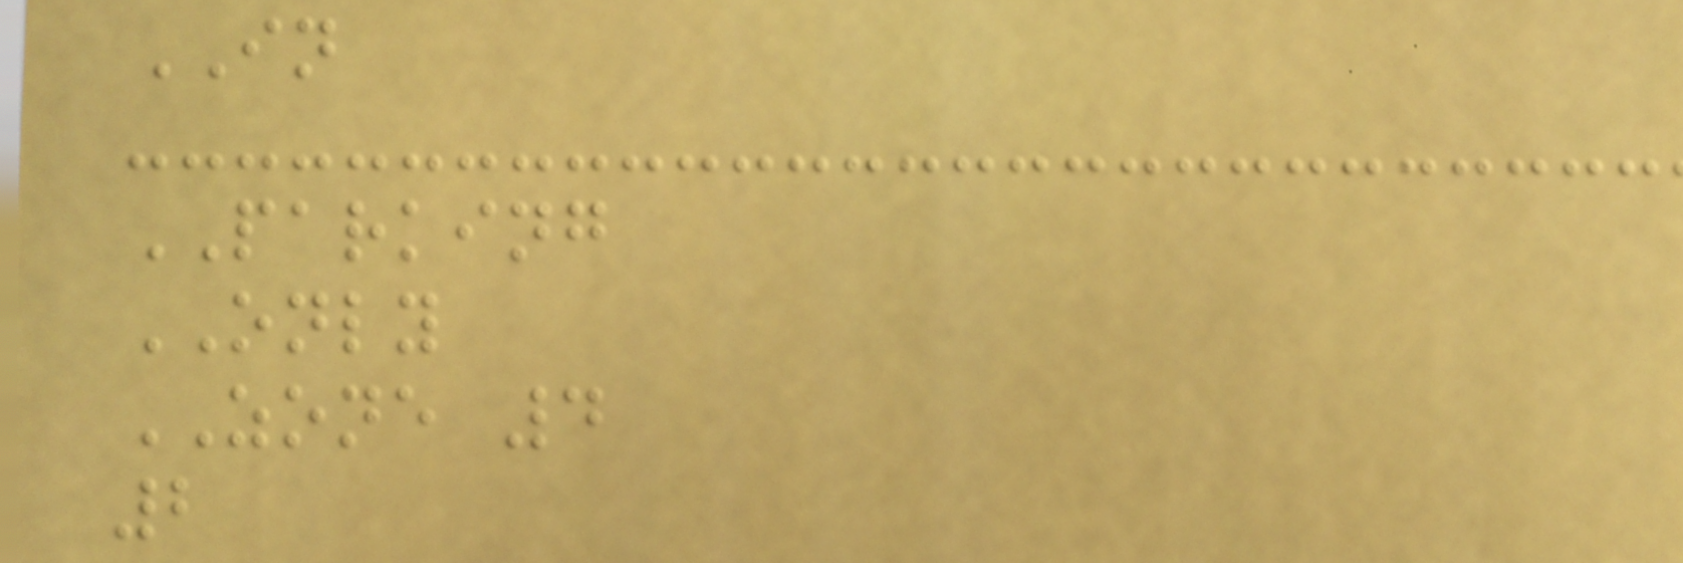IN
PARKING
ONLY
ZONE 4
2
